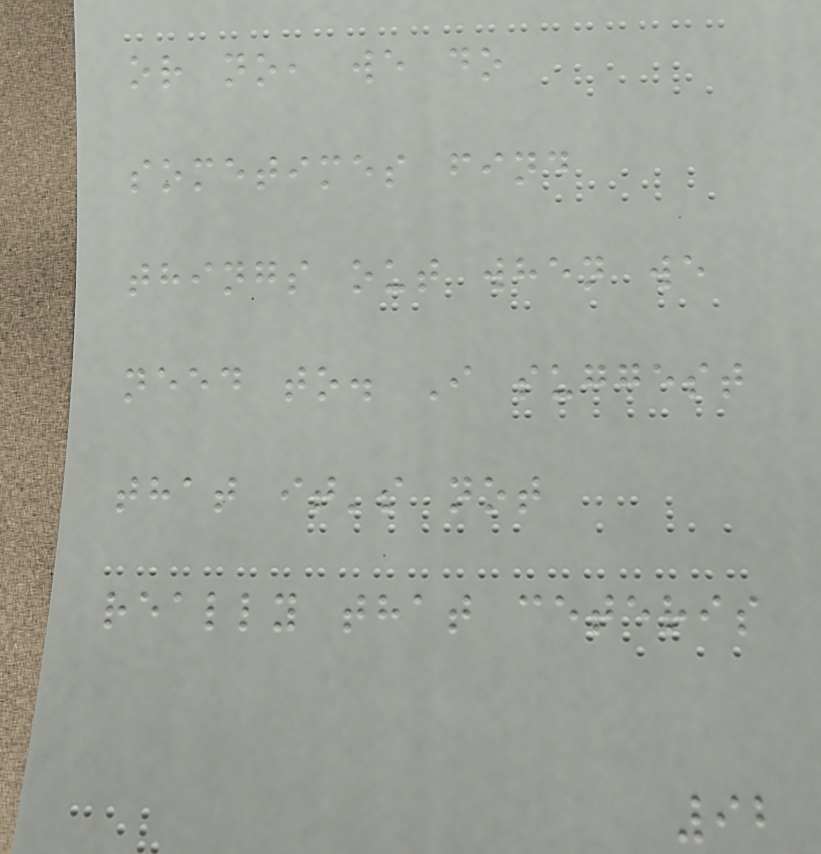or no, we do
sometimes find
things out when we
need to. I suggest
that it's not
really that ceteris
92
